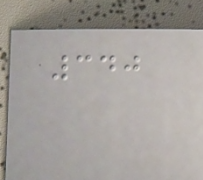340
